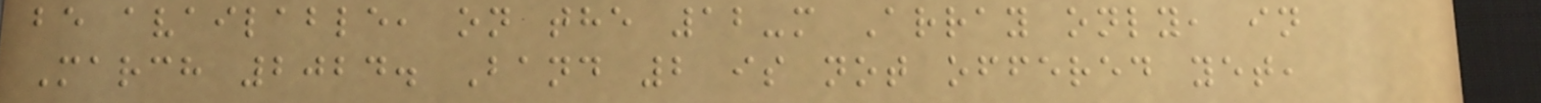be available, on the 12-m Array only, in
March 2024. Band 2 is not offered yet,
